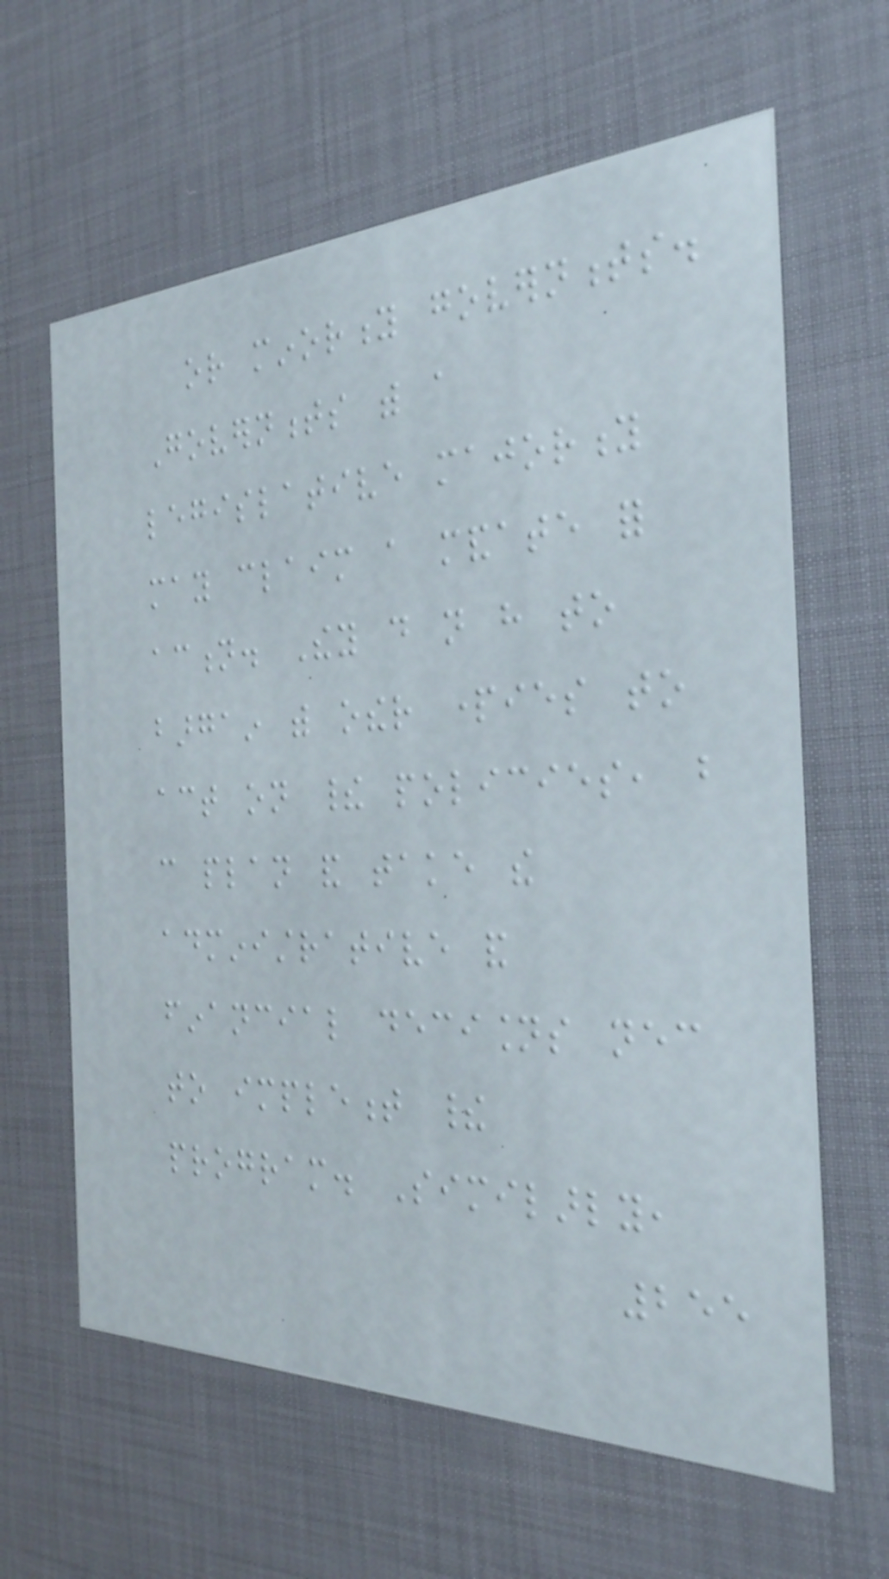or minority governments.
Governments with a
legislative majority
may claim a mandate for
action. They do not have to
bargain with other parties to
act on their policies, but
can plan and take the
administrative and
financial decisions necessary
to implement their
program. Similarly,
255
